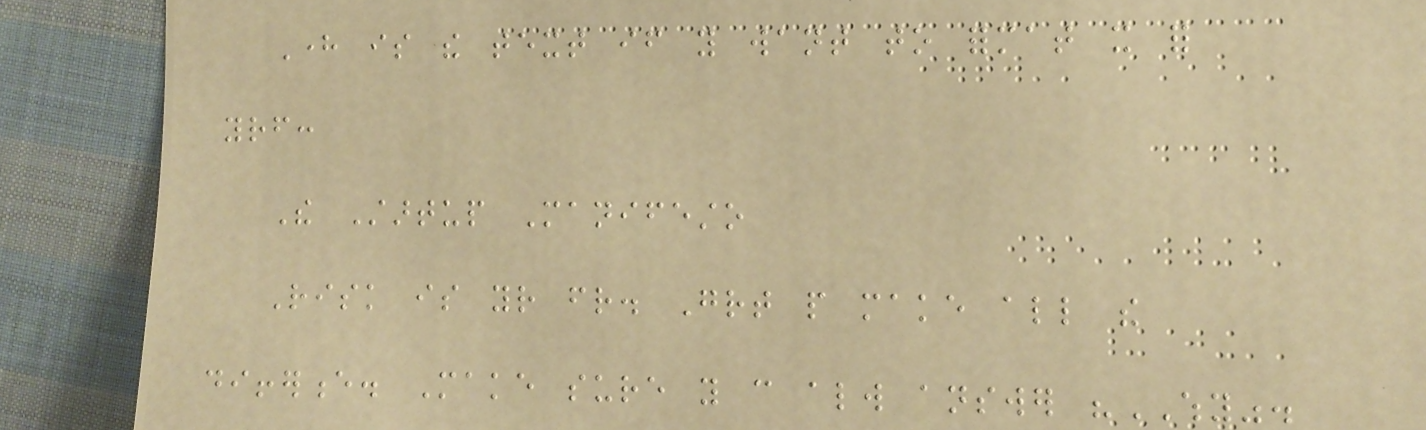Here is the text if you want to format it for
yourself:
The Startup Manifesto
Risk is your friend. Great people make all the
difference. Make sure you can always answer "WHY".
